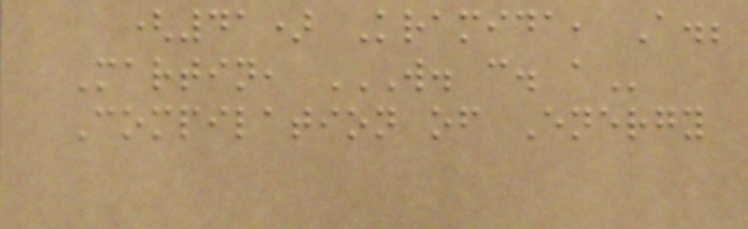(41) Kramida, A.;
Martin, W. C. A
Compilation of Energy
